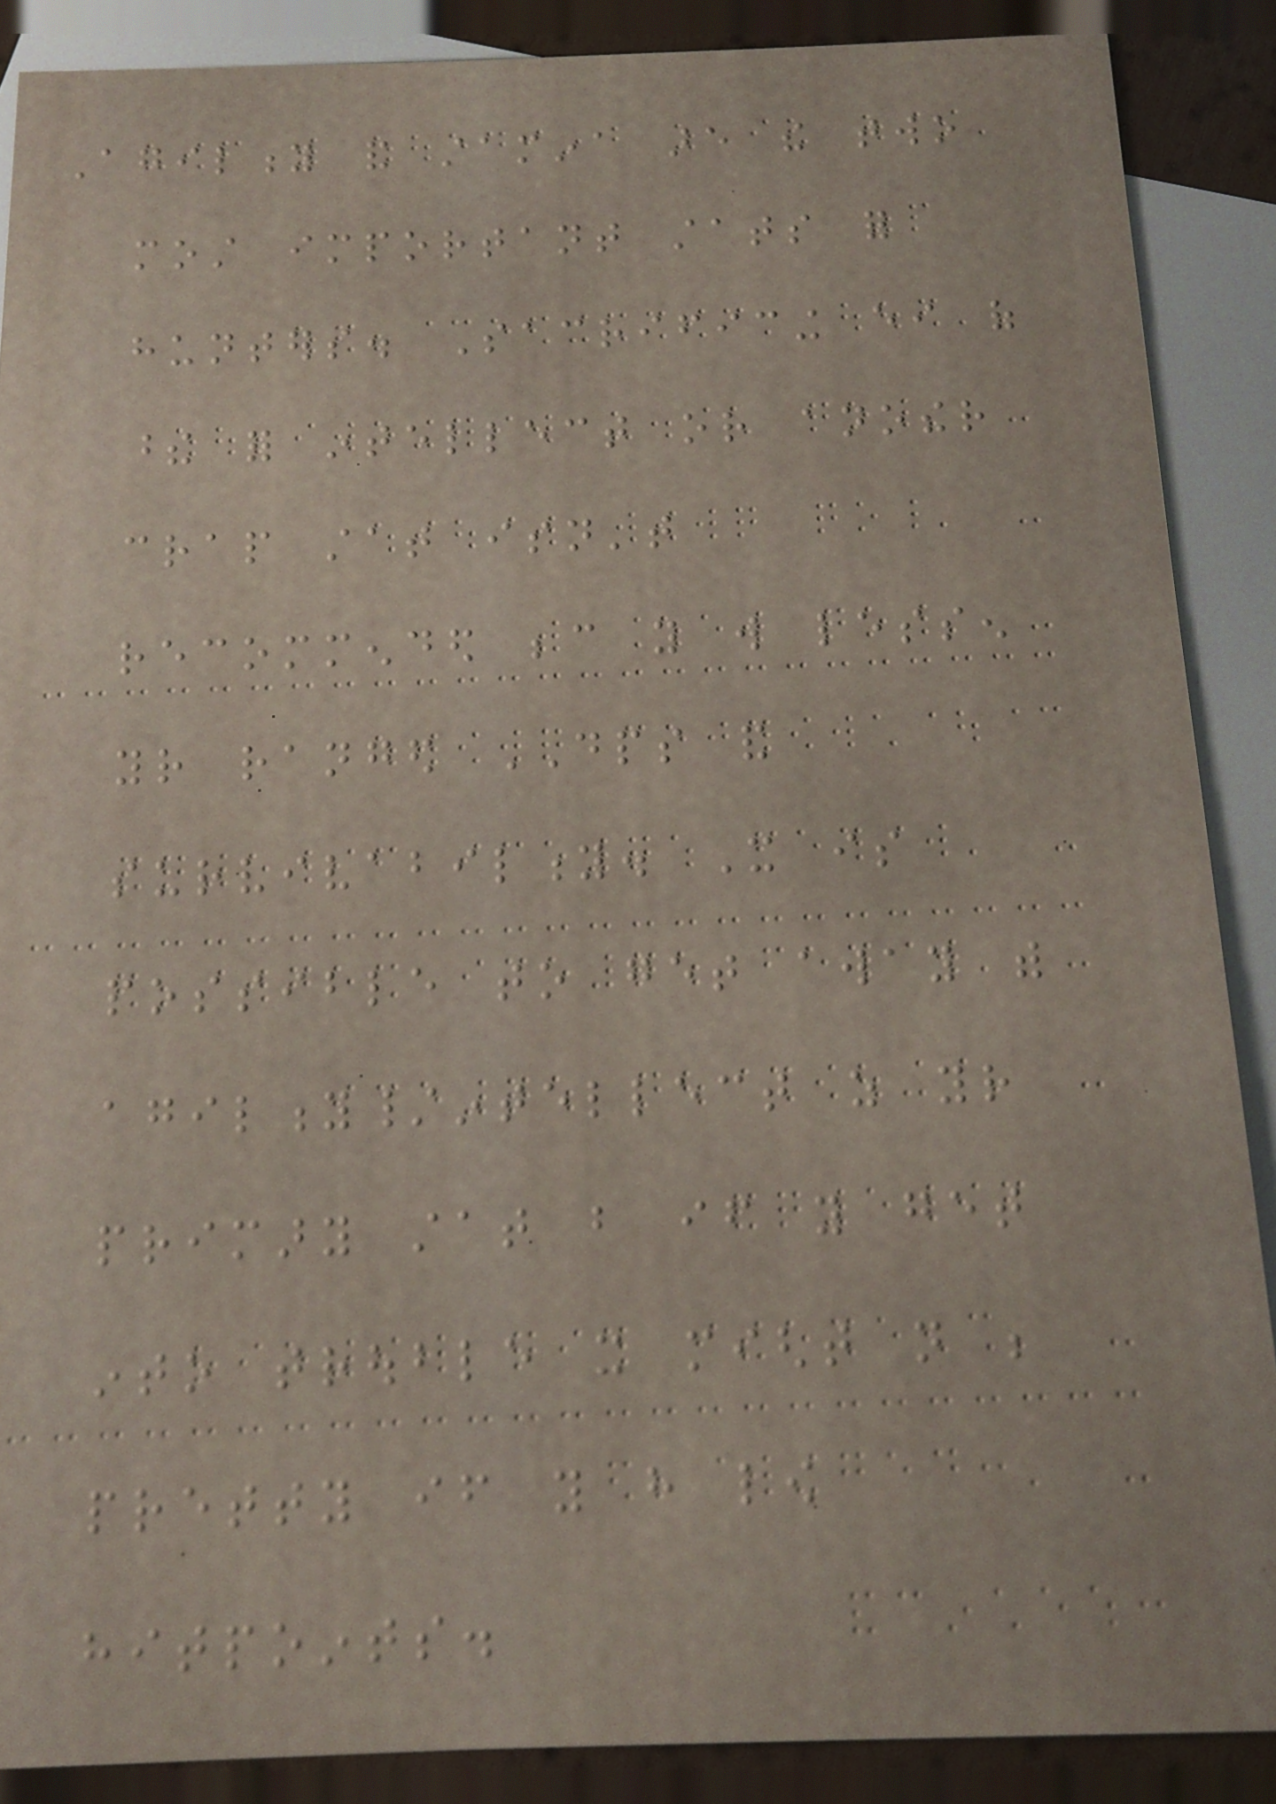Agility and stamina are the two
most important stats for
hunters. Sacrificing either of
these for intellect or another
crap stat isn't
recommended because you will lessen
your ranged DPS and
survivability. It is
possible to get away with
agility/intellect as your
primary stat but if you get
into trouble it might not be
pretty if you have low
hitpoints.
